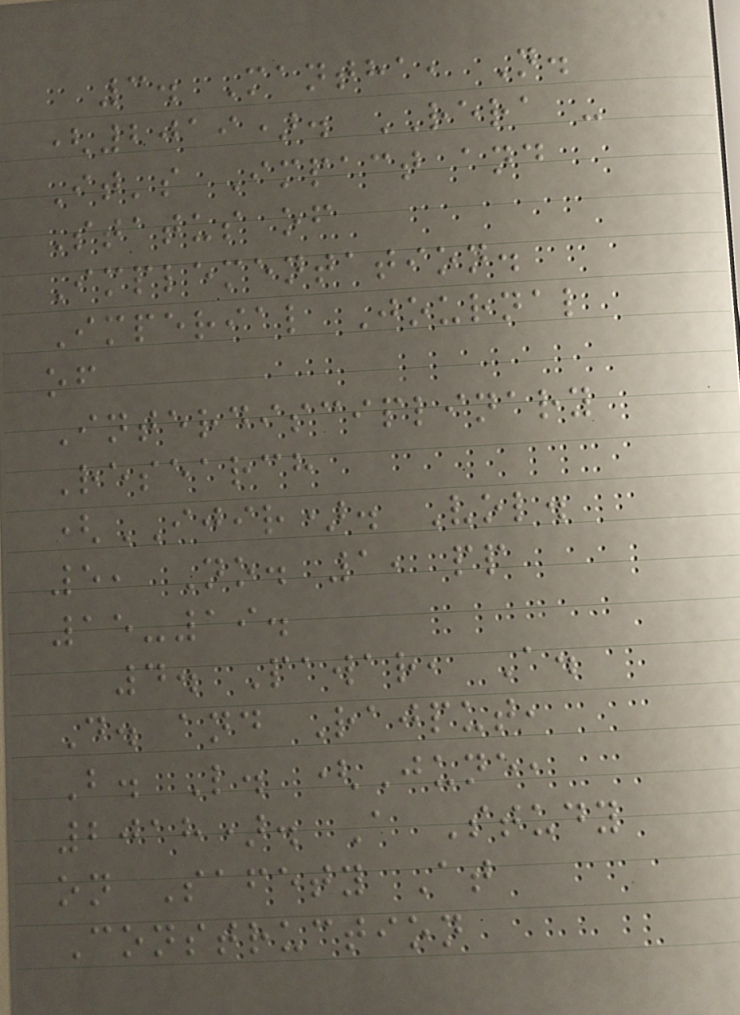3. Mantha, N.
(2019). RERA -
It's Impact and
Status of
Implementation.
Imperial Journal
of
Interdisciplinary
Research
(IJIR). Vol.
5, No. 1, pp
15-19.
4. Pawar, A.
D. and Rajput,
B. L. (June,
2018). A Study
on Safety At
Construction
